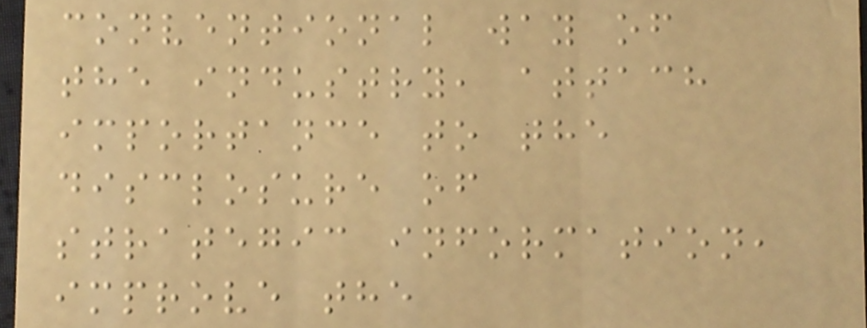conventional way of
the industry, attach
importance to the
disclosure of
strategic information,
improve the
